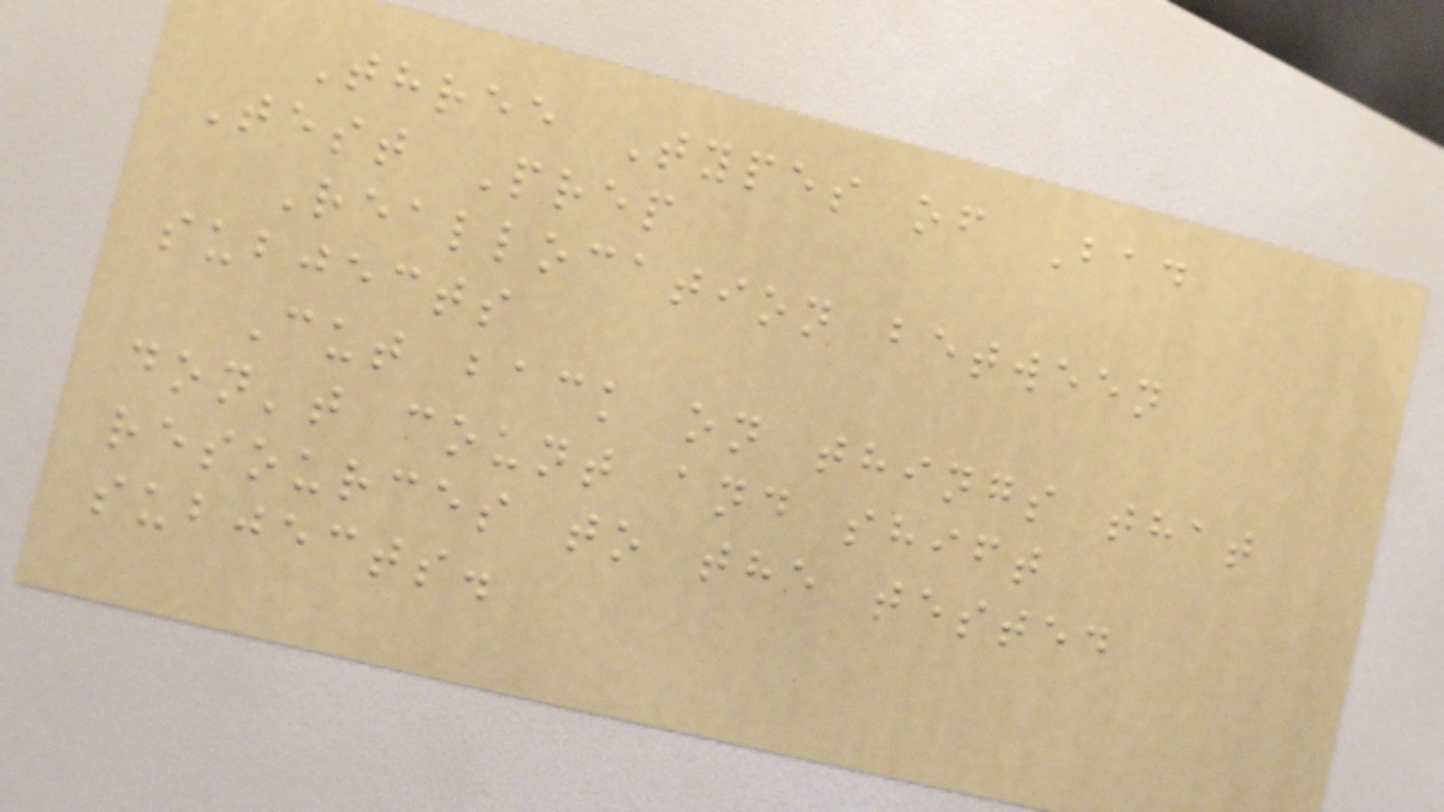Three Types of Bad
Test Prep
Reallocation between
subjects
Cut back on things that
don't count and shift
resources to the tested
subjects.
